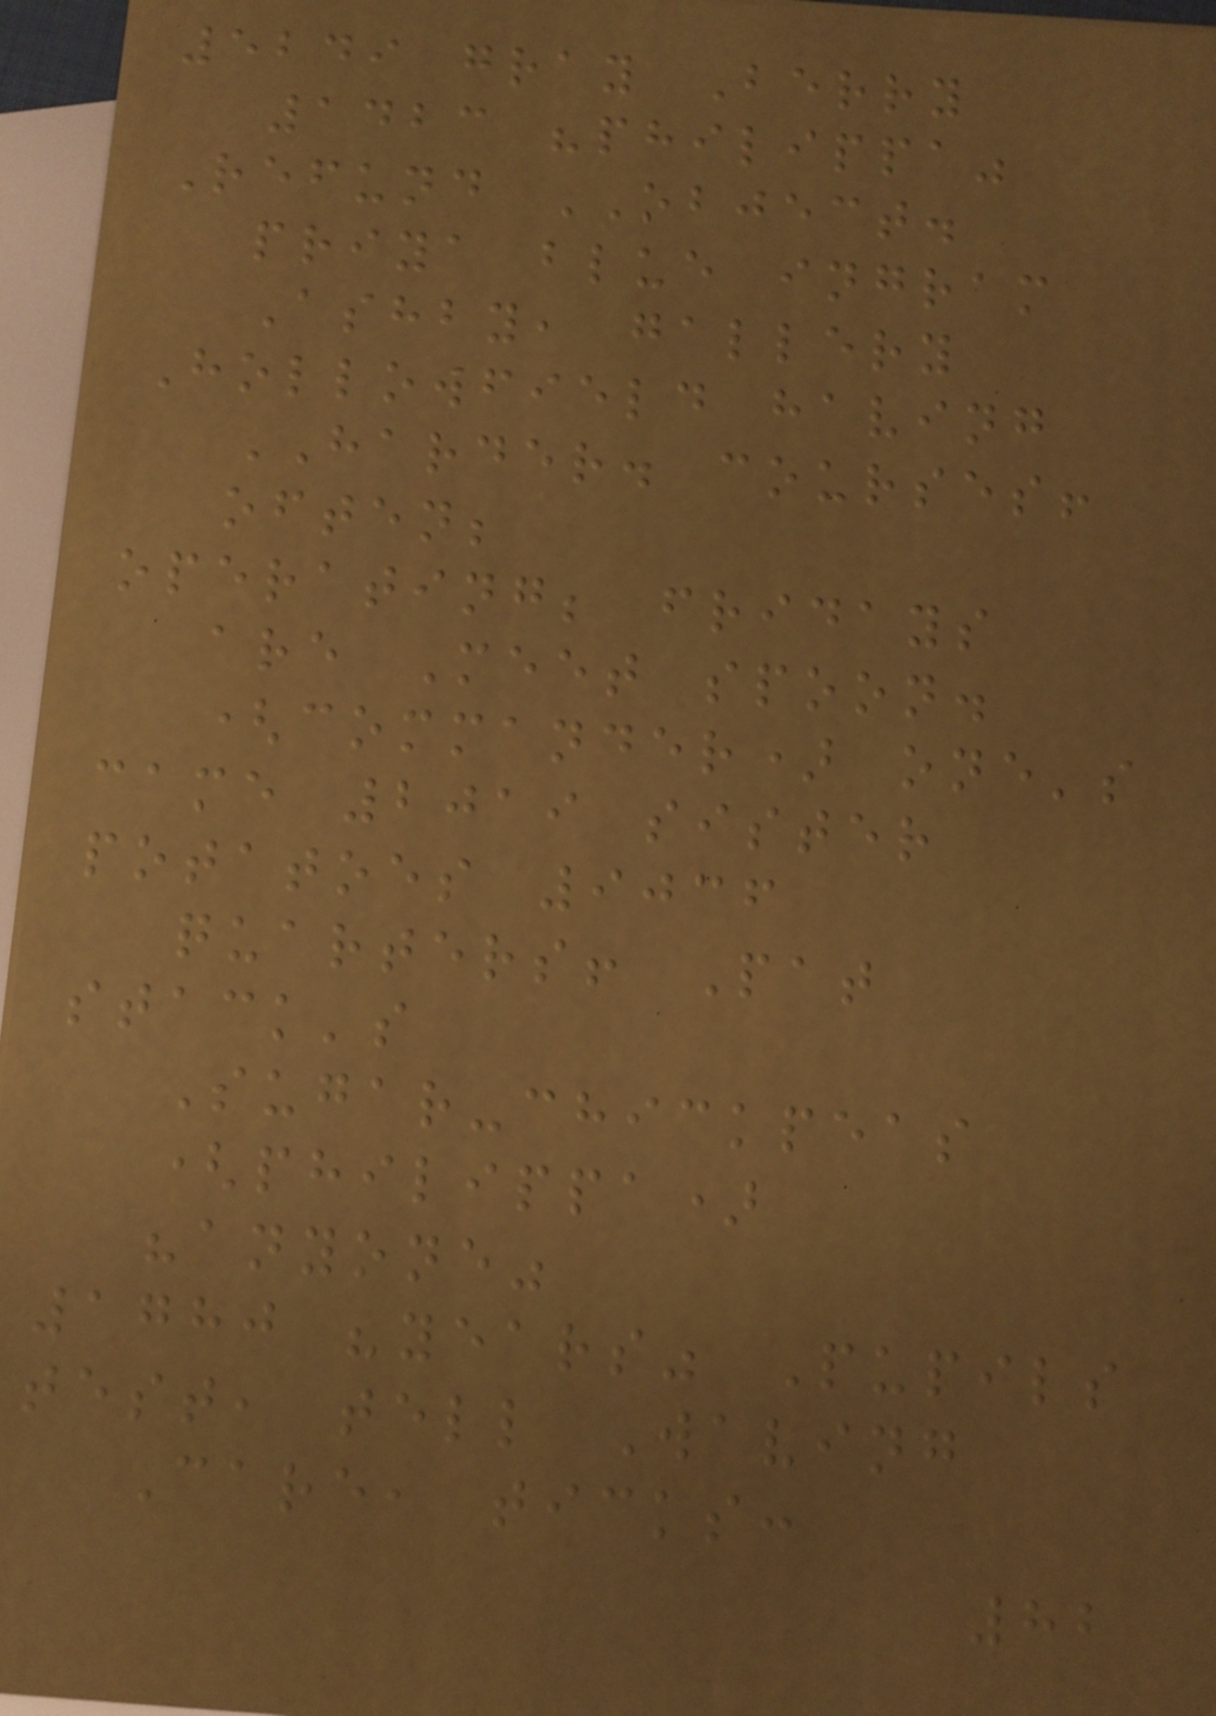5249 gray Berry
1423 "philippa"
Refund OBJECT.
priya blue ingram
Ashby, gallery
Hollowfield having
HARDER. courses!
often;
operating; fridays
are Meet spoon.
(commander) one's
came 2019 sister
potatoes 9036
quarters! Pat
stack's
Sugar-chickpeas
(philippa)
"anyone"
1780 "years" Pupils
test, tell Waving
Care, ticks:
82
